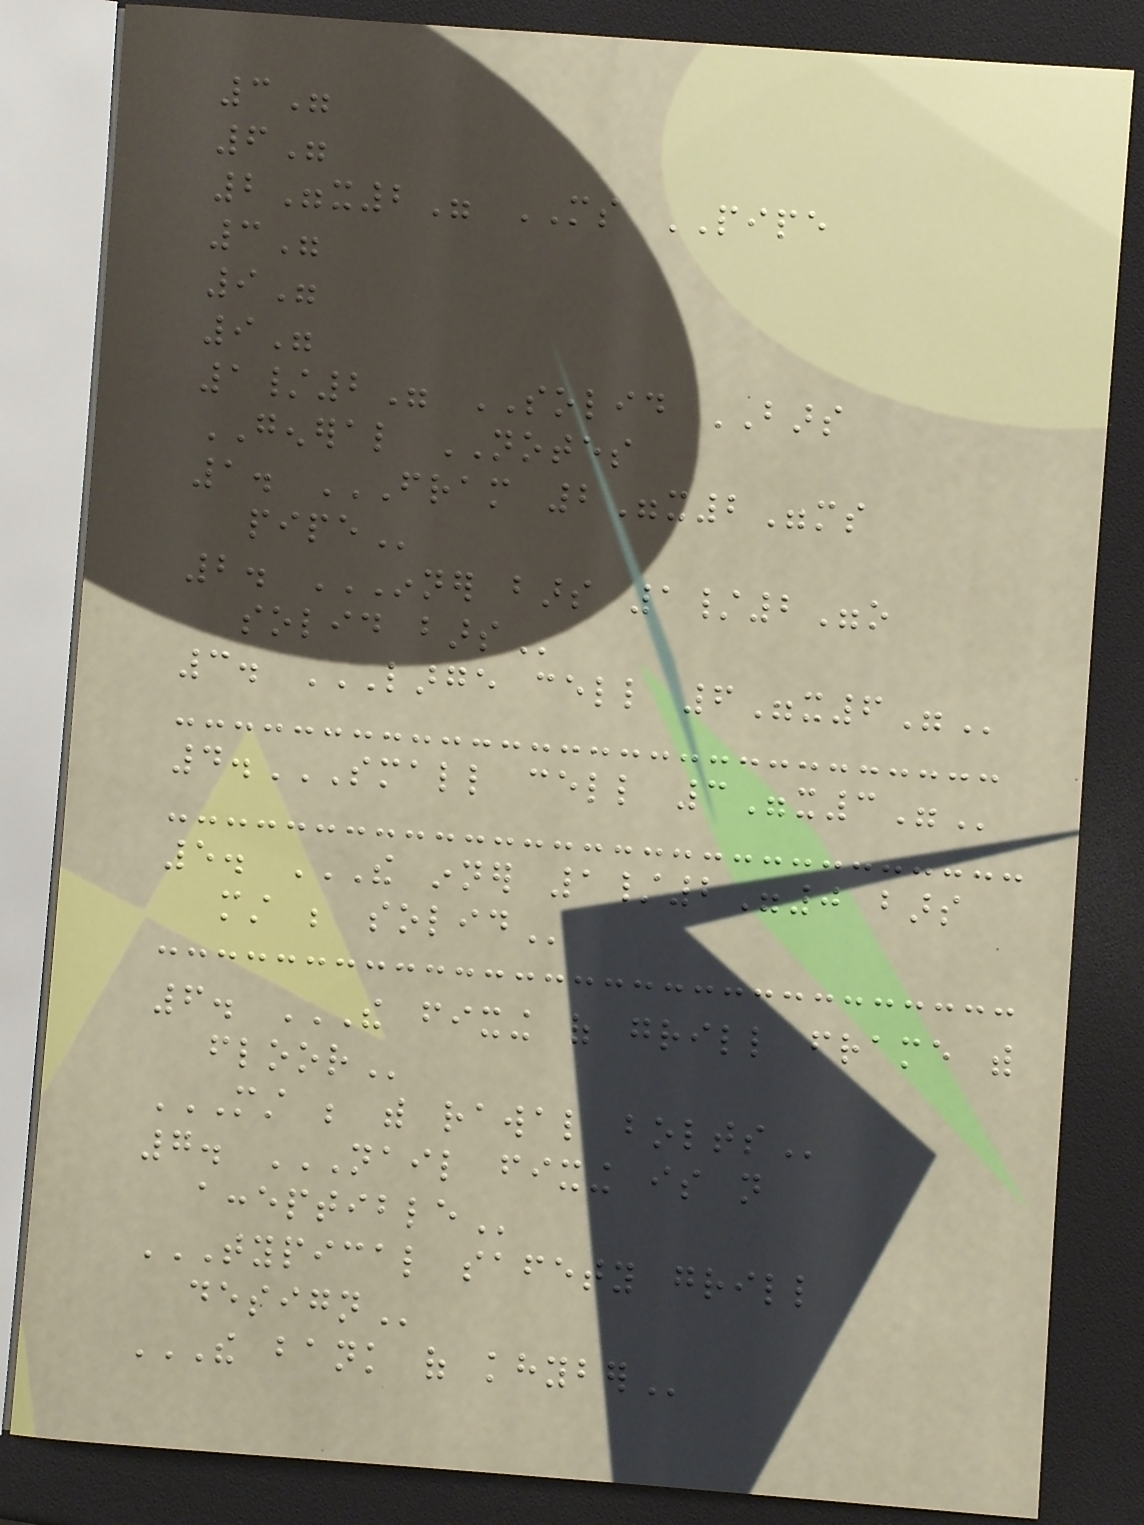3"
6"
2"x2" MS PIPE
3"
9"
9"
1/2" SOLID BARS
GENERAL NOTES
1. FRAM 2"X2"MS
PIPE
2. INNER BARS 1/2"O
SOLID BARS
3. LARGE CELL 6"X6"
4.SMALL CELL 3"X3"
5. THE INNER 1/2"0 BARS
MUST BE SOLID
6. THE FIXING OF GRILL FRAME WITH
FLOOR
MUST BE WITH RAWAL BOLTS
7. NAIL FIXING IS NOT
ACCEPTIBLE
TYPICAL SAFETY GRILL
DESIGN
THE BANK OF KHYBER
